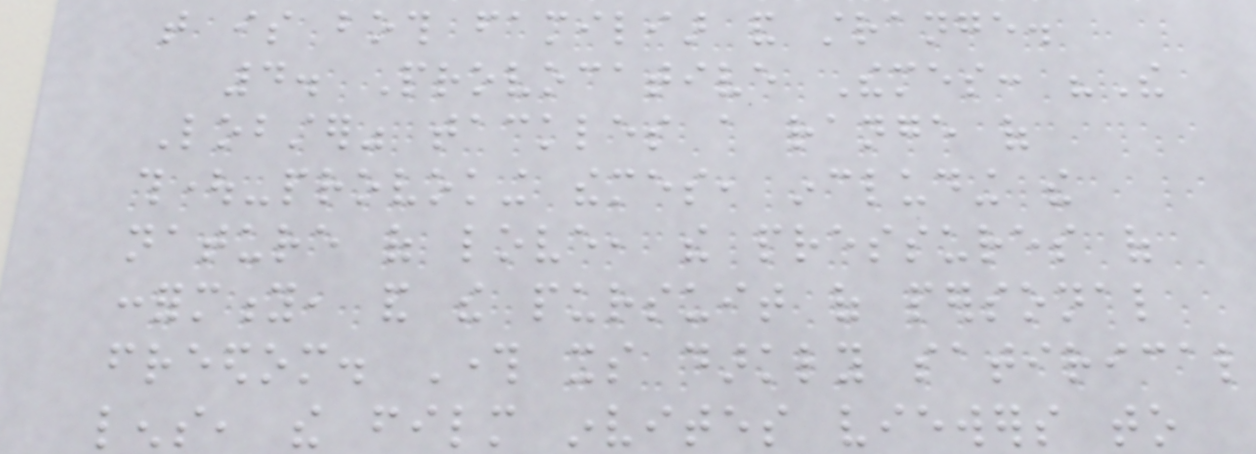that is both familiar and strange.
4. Provocative Themes: "The
Lobster" tackles a range of
thought-provoking themes, including the
nature of love, the pressures of
conformity, and the pursuit of personal
freedom. Through its darkly satirical
lens, the film invites viewers to
